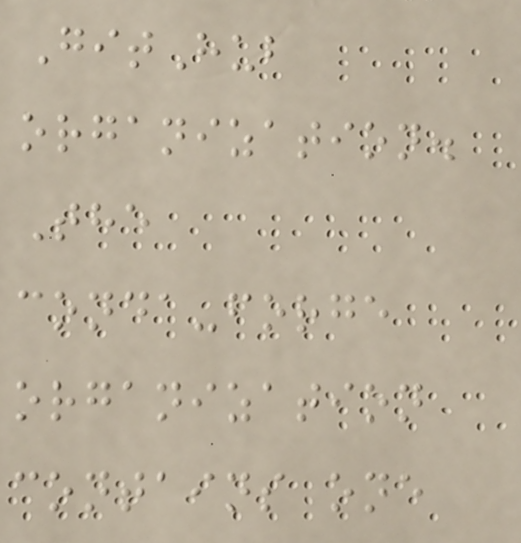GitHub
organization.
The
conda-forge
organization
contains one
